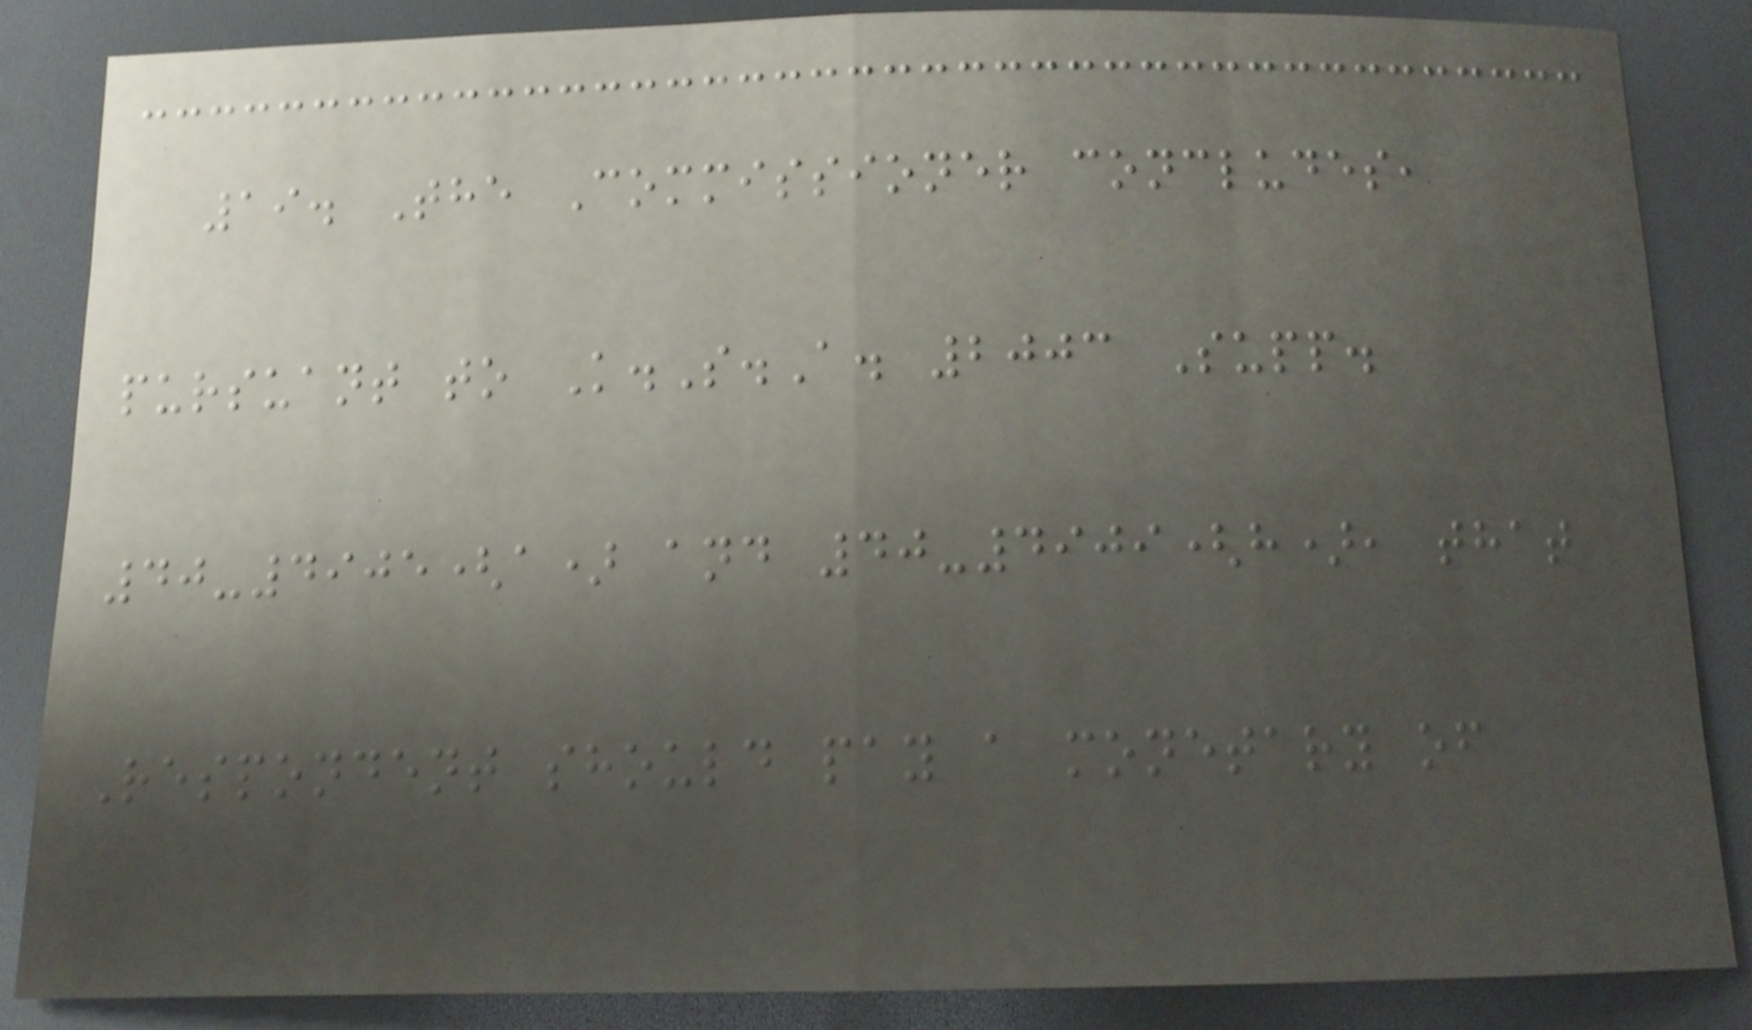19. The Commissioner concludes,
pursuant to K.S.A. 2003 Supp.
40-4905(a) and 40-4909(h), that
Respondent should pay a monetary of
